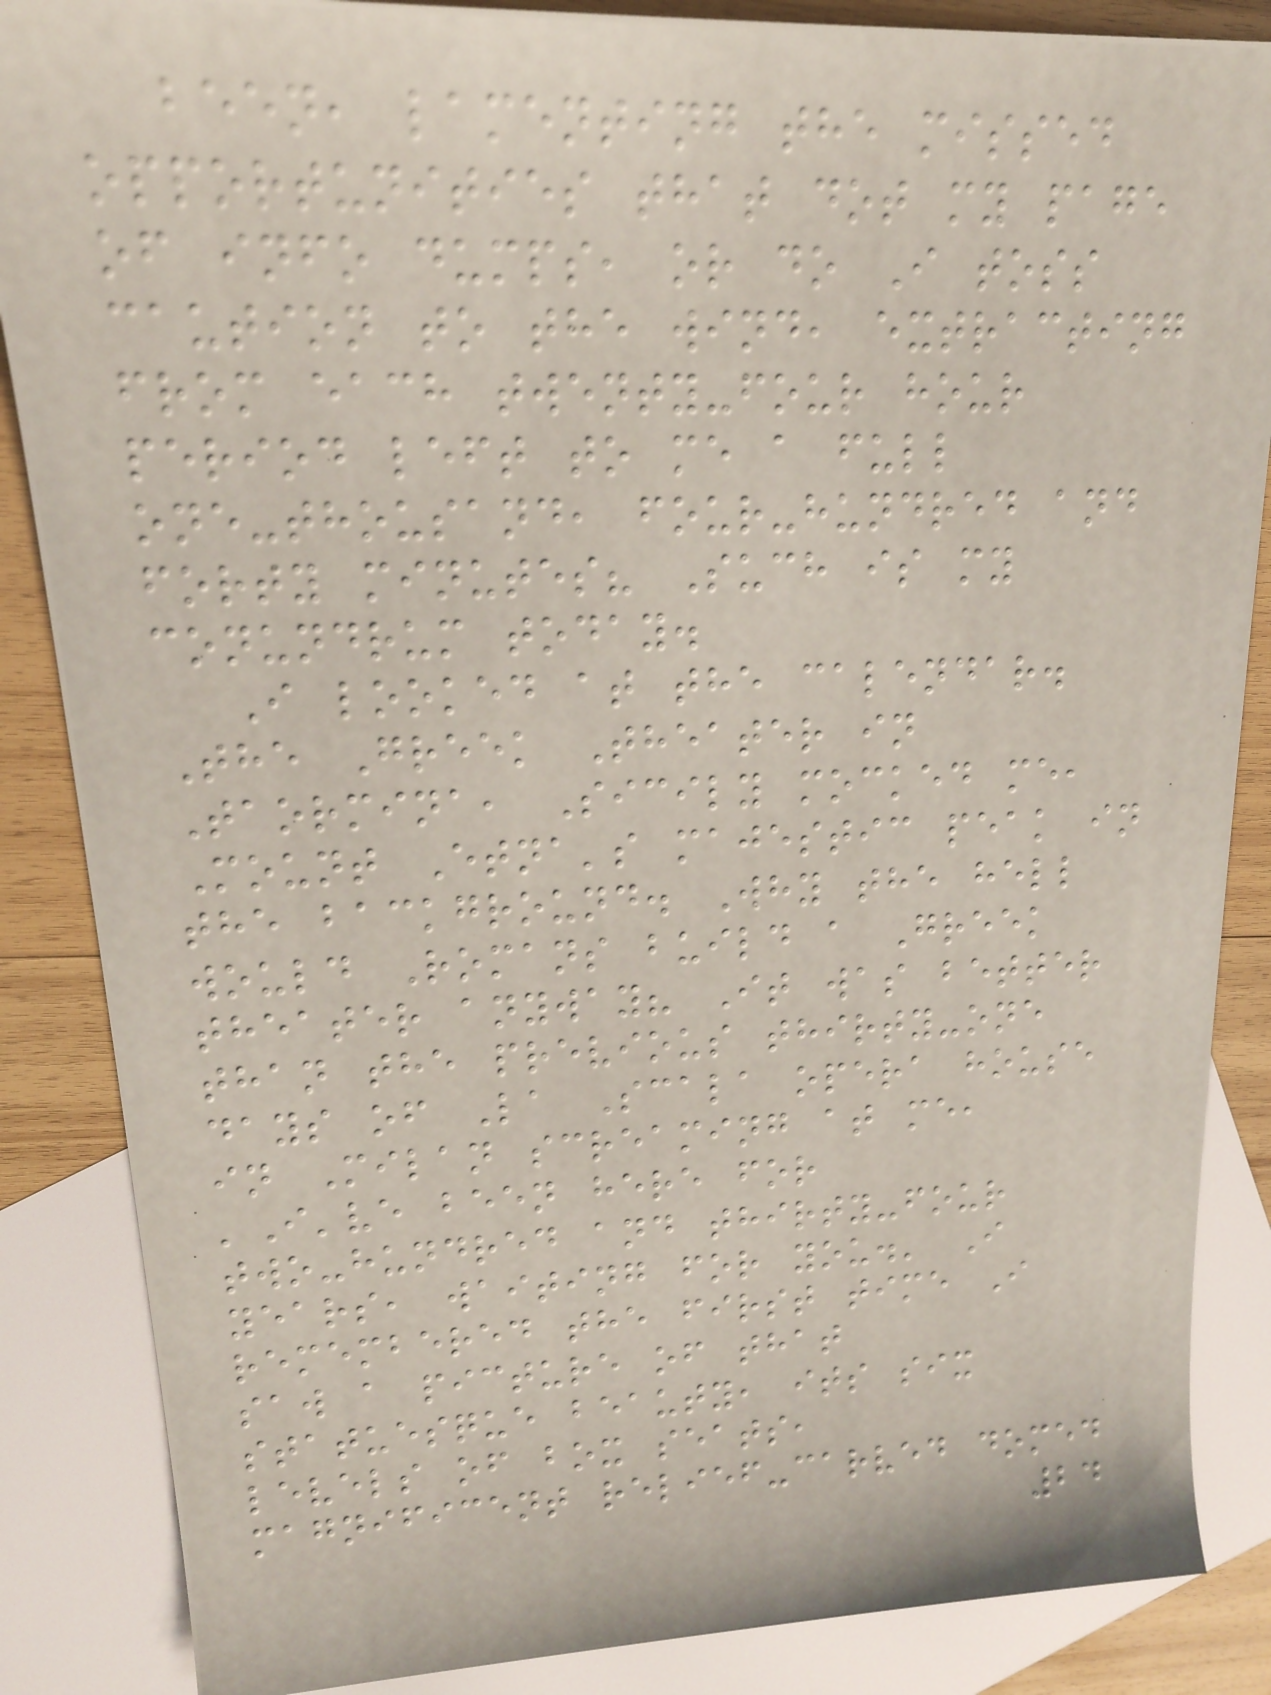been, lamenting the missed
opportunities that dot my page
of info dumps, or do I toss
caution to the wind, extracting
from each twenty-four hour
period left to me a full
one-thousand, four-hundred and
forty minutes? Such is my
conundrum today.
I looked at the calendar.
The Greek Theater in
Taormina, Sicily mocked me,
Mount Etna's majestic peak in
the background. Why the hell
would Romans build a Greek
theater anyway? It was better
than the previous thirty-one
days of La Scala opera house
in Milan screaming at me,
'I've been here for
two-hundred and thirty-four
years, waiting for you.' I
remembered the first time I
saw a picture of that
statuesque beauty, its six
levels of box seats,
magnificent relief-carved domed
24
